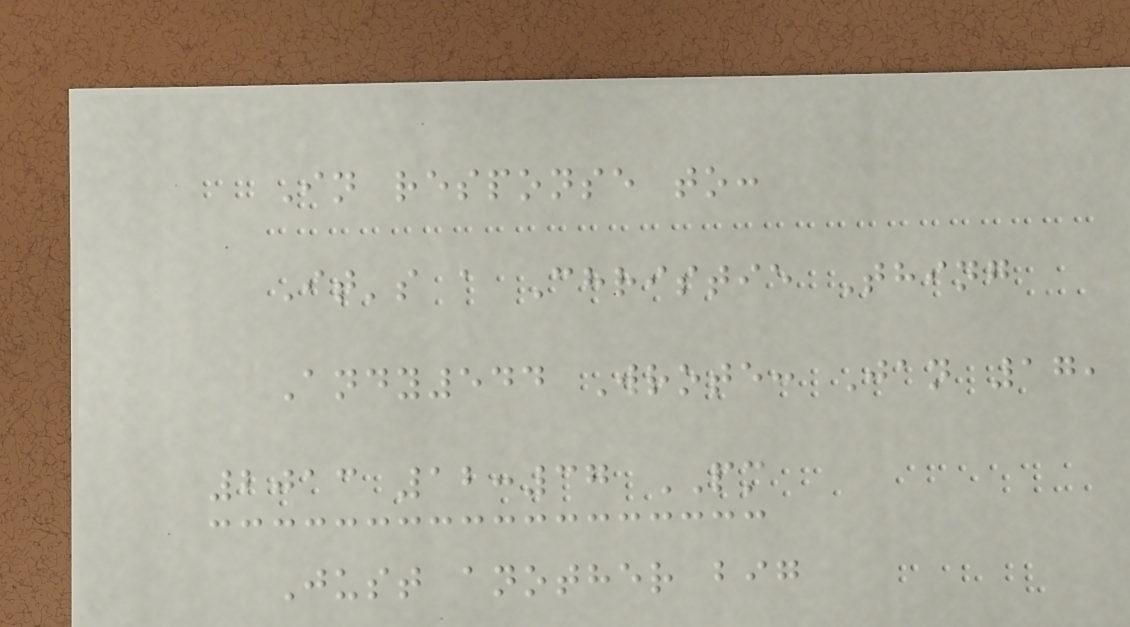In response to:
It's a Christie Thing
Andy544 Wrote: Jan 17,
2013 12:37 PM
Just another big
